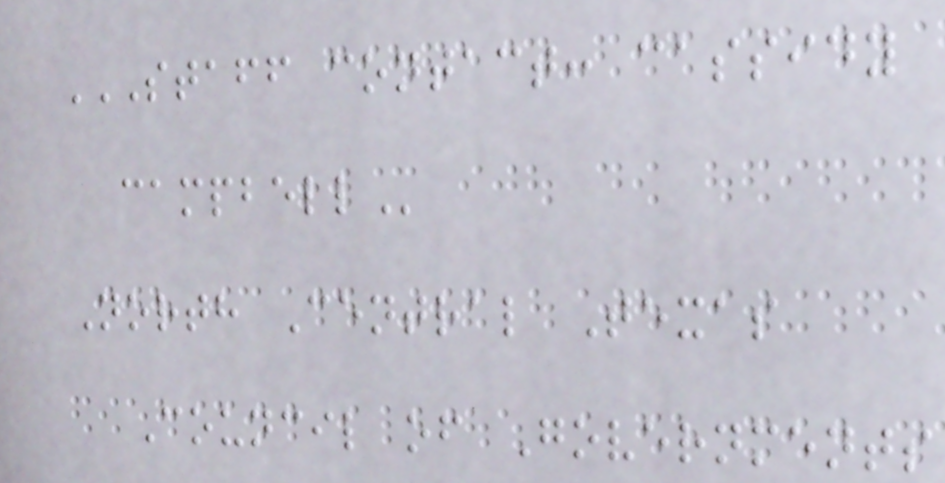STAFF CONTACT: CASSIDY
CAMPBELL
North Central Texas
Council of Governments
